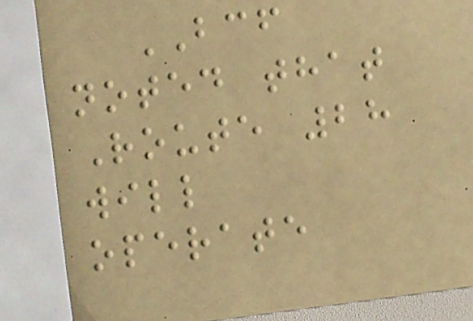BCF
noted that
Route 28
will
operate
